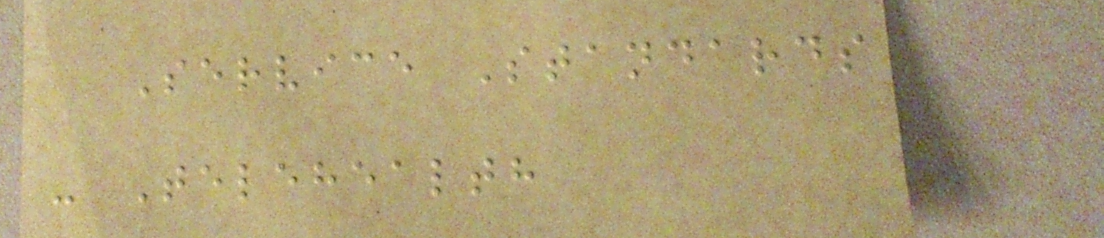Service Standards
- Telehealth
